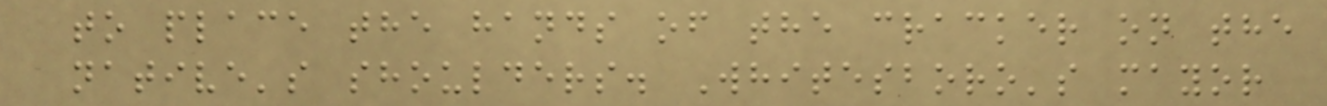to place the hands of the cracker on the
native's shoulders. Whitesboro's mayor
